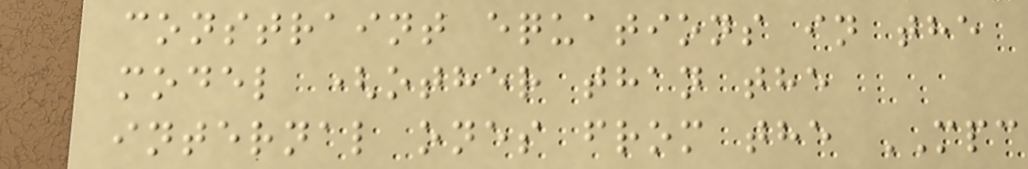constraint equations in the
model (other than the
internal ones from the MPC
